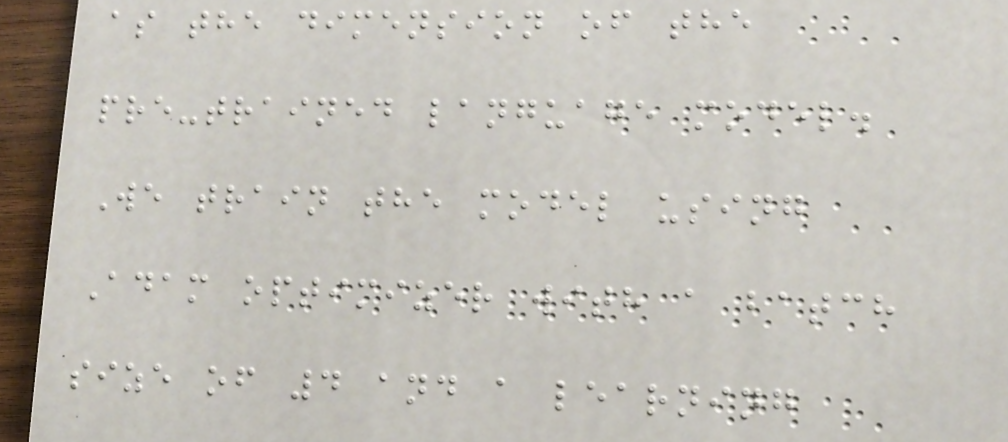as the dimension of the
pre-trained language model.
We train the model using
Adam optimizer with a batch
size of 4 and a learning
